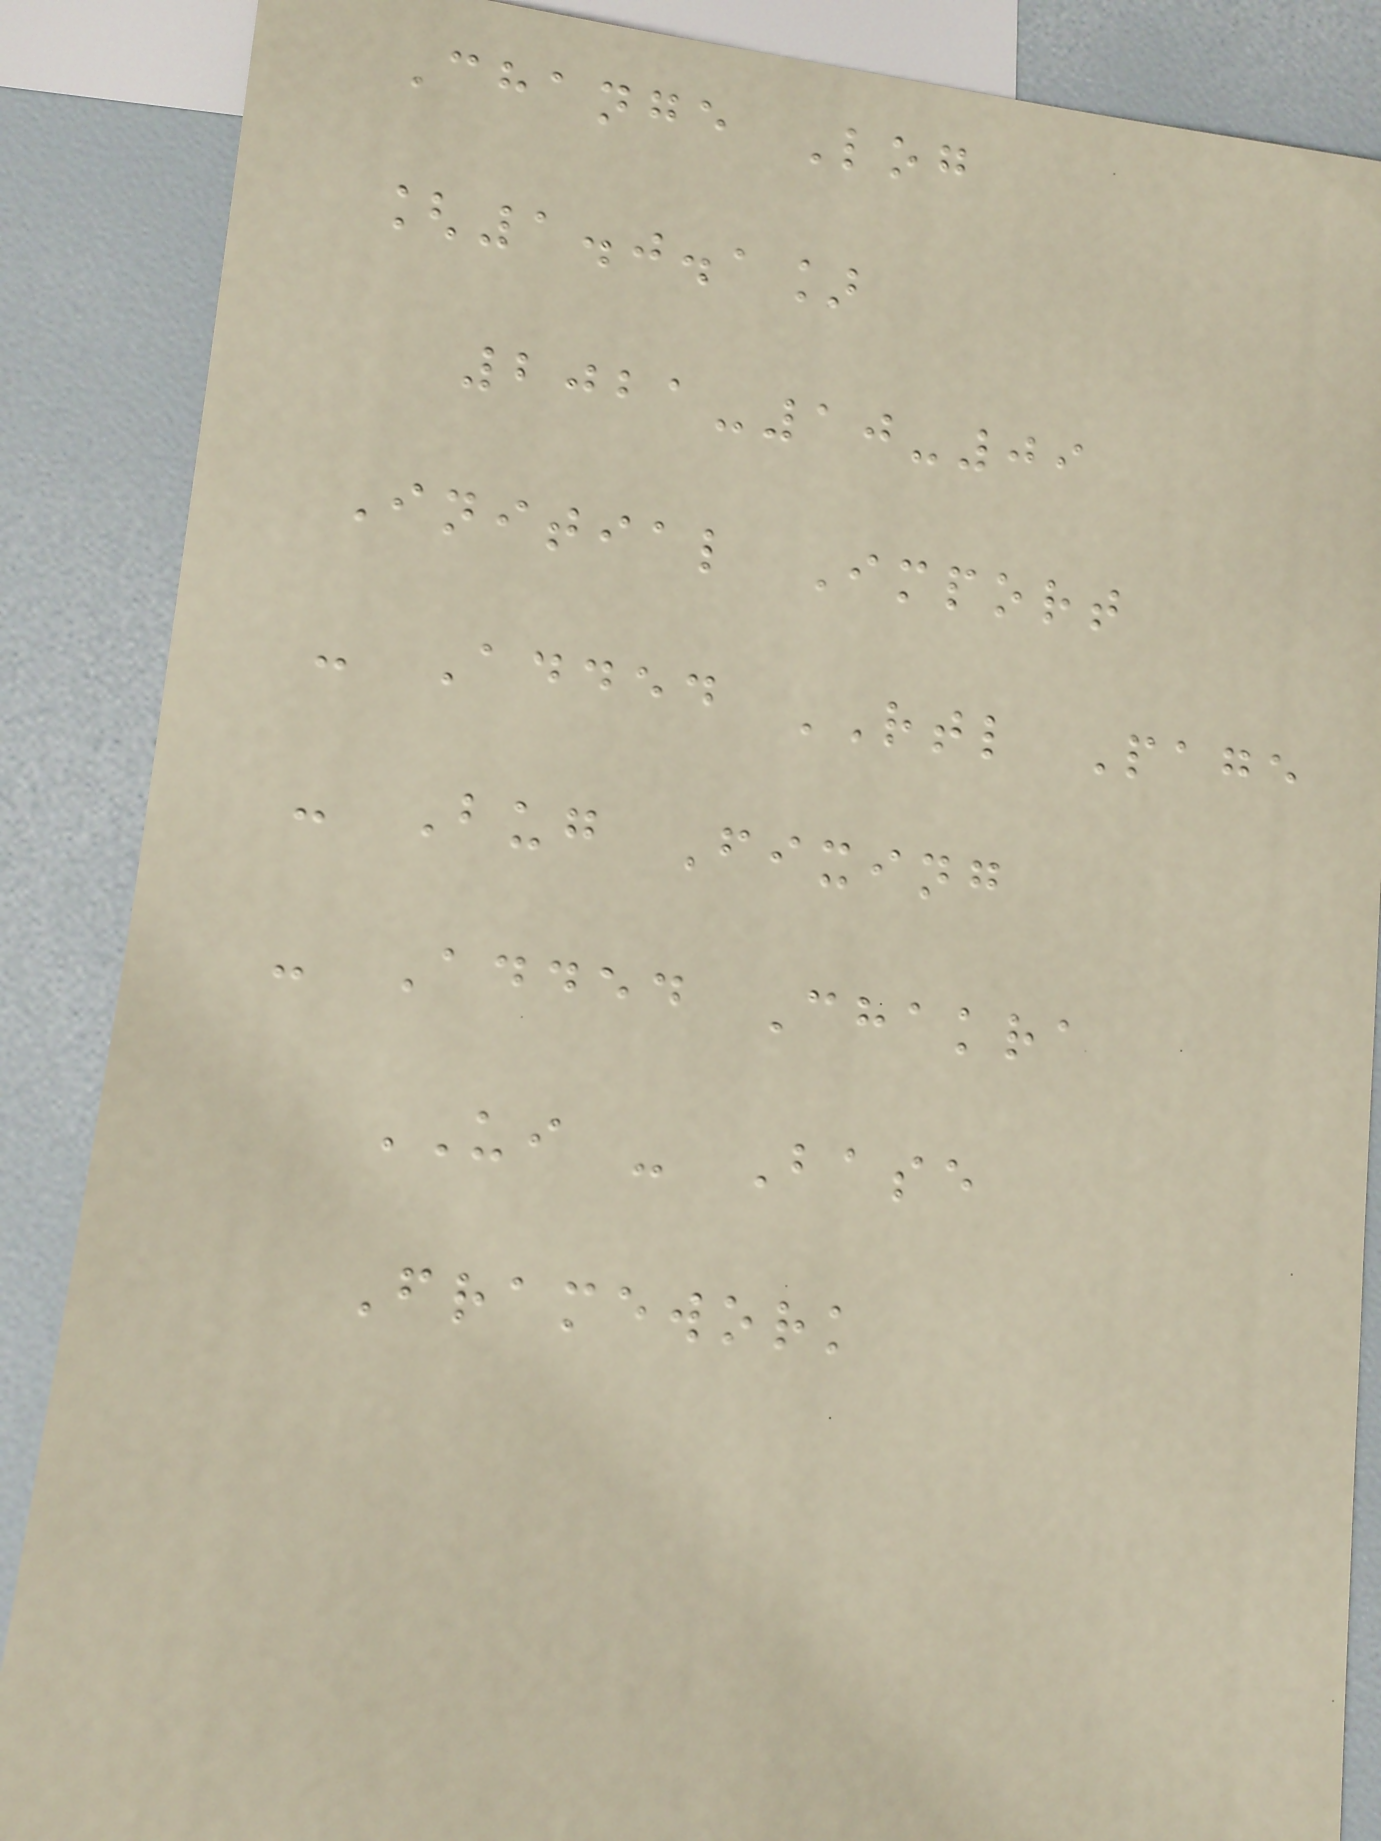Change Log
[1.0.1]
2021-10-09
Initial Import
- Added RTL Page
- Bug Fixing
- Added Chakra
UI - Base
Framework
